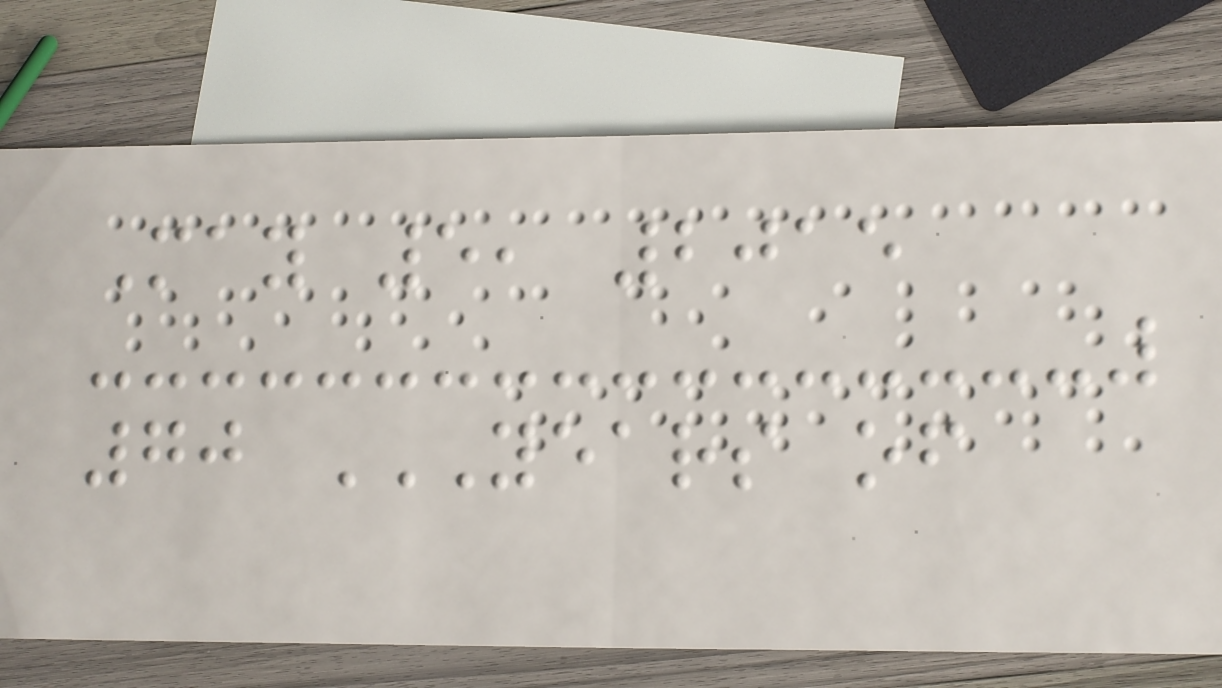May 5, 2015
70 YEARS OF
